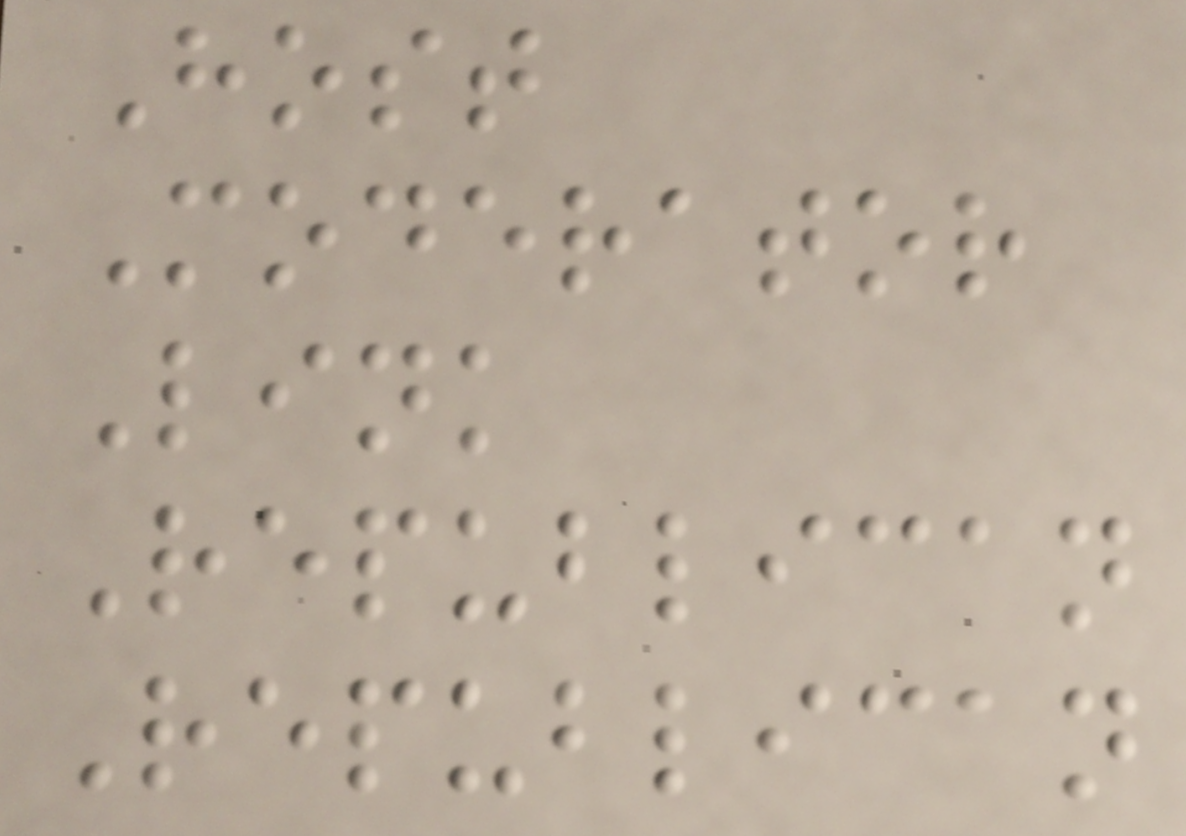Host
Moderator
Link
Republican
Republican
